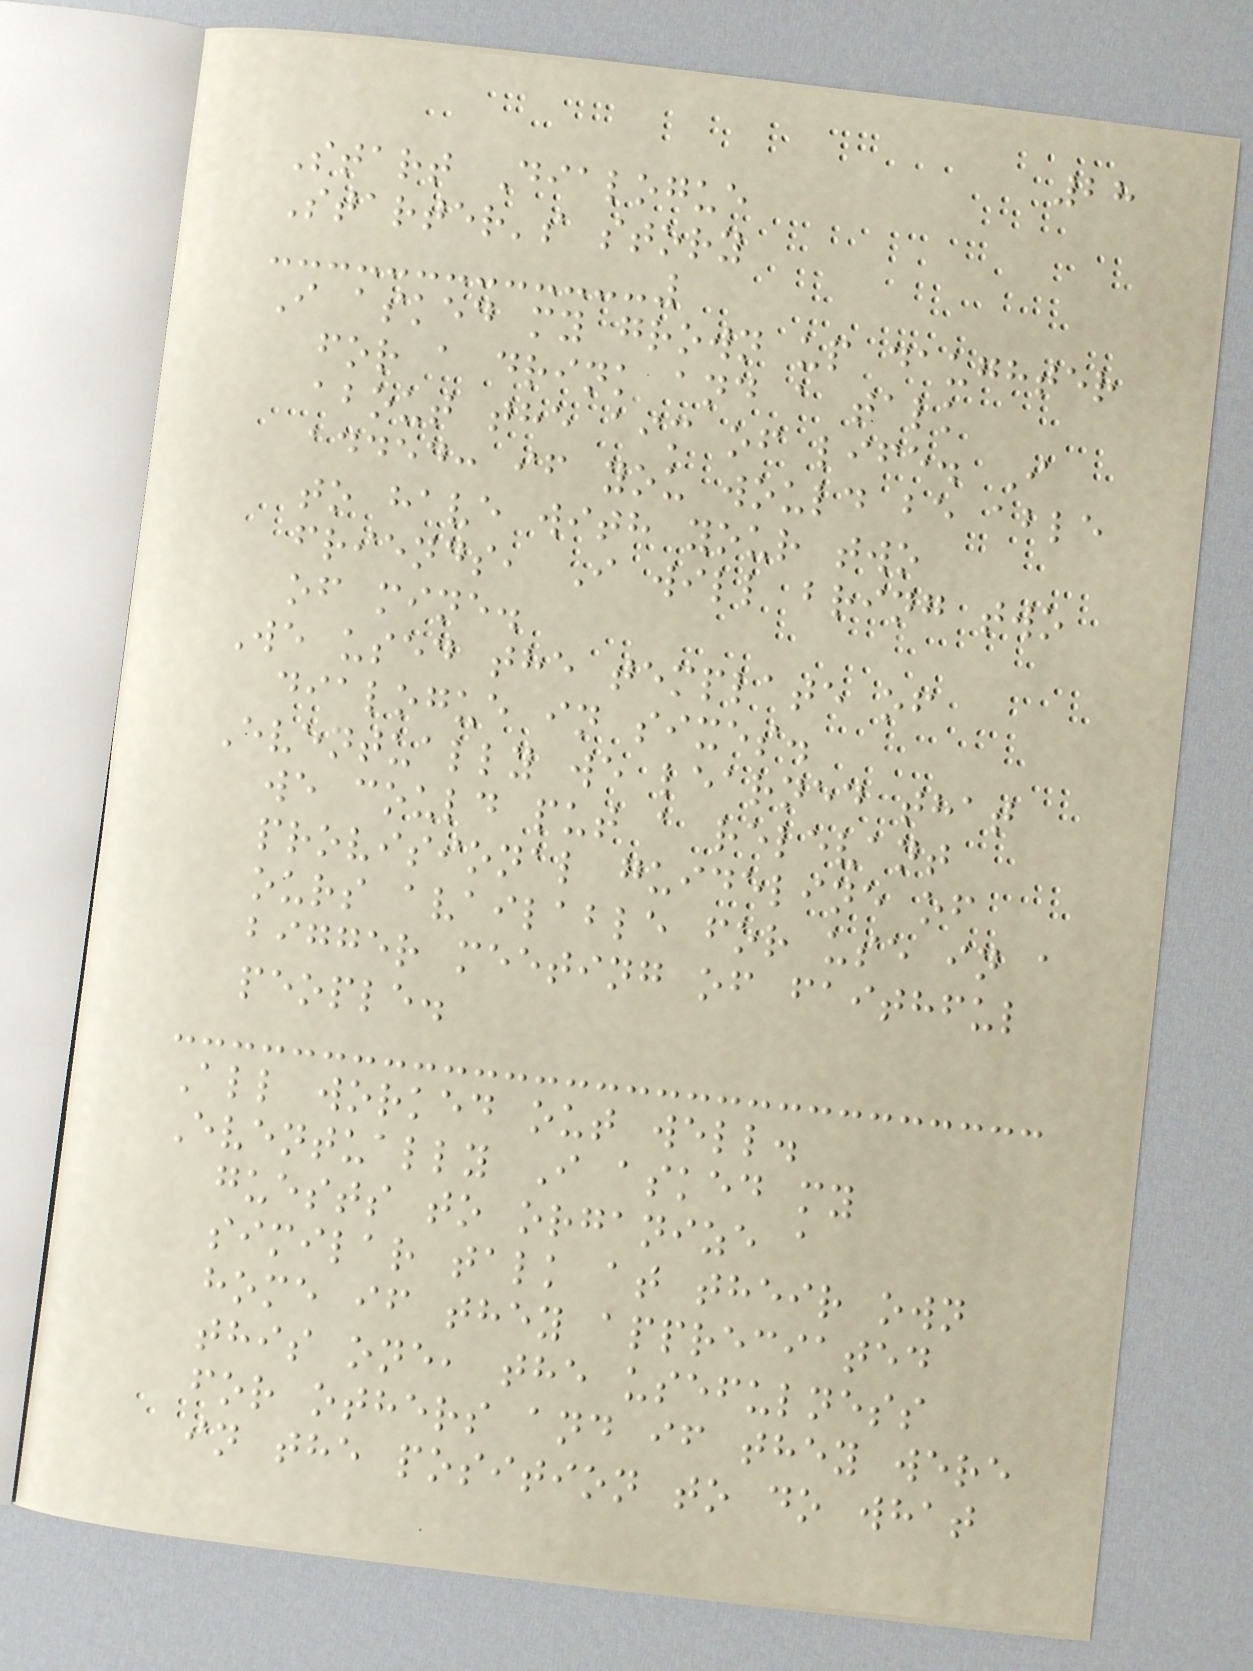28
Start Dialogue
Starter's story
I asked my grown up daughter
for a drink and a talk
about the aim of life. I
added: if you would be able
to have with your two
friends, I will bring two
of mine.
We used the template of
dialogue in sixes.
Eventually we learned that
we could put a relevant
provisional guideline of
ours available for use in a
bigger meeting of faithful
people.
All worked out well.
Eventually I asked my
guests to organize a
similar talk at their own
home if they appreciated
this one, the usefulness
for others and if they were
in the position to do what
